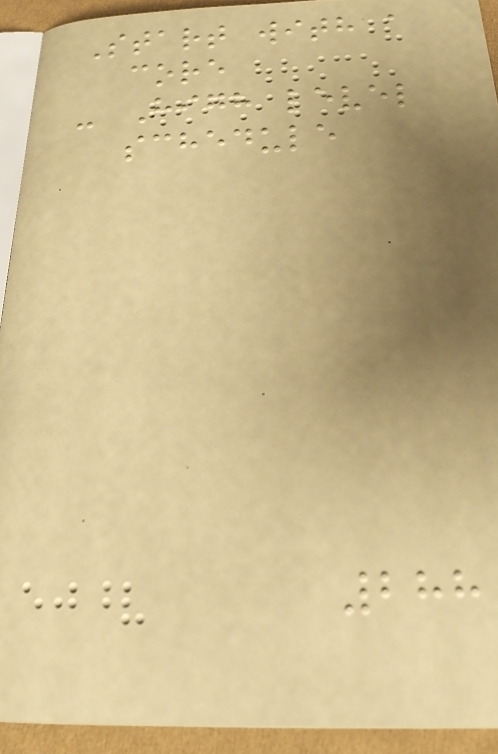Start with a
core
- High level
schedule
288
